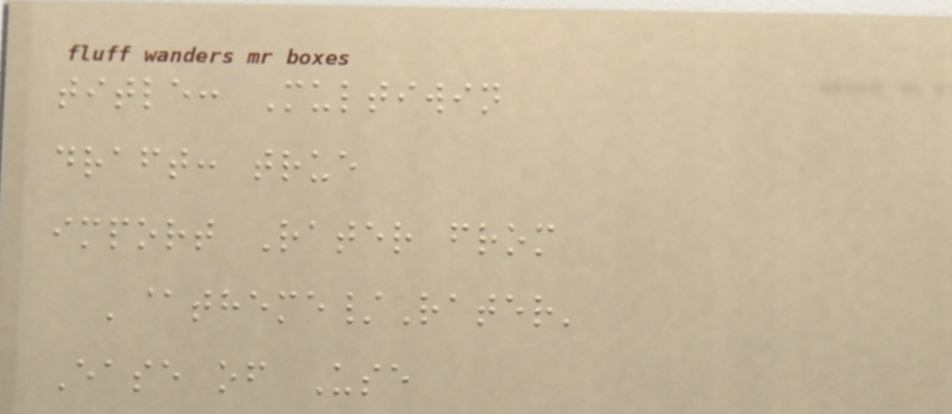title: Multiwin
draft: true
import Rater from
'@theme/Rater'
Ease of Use
